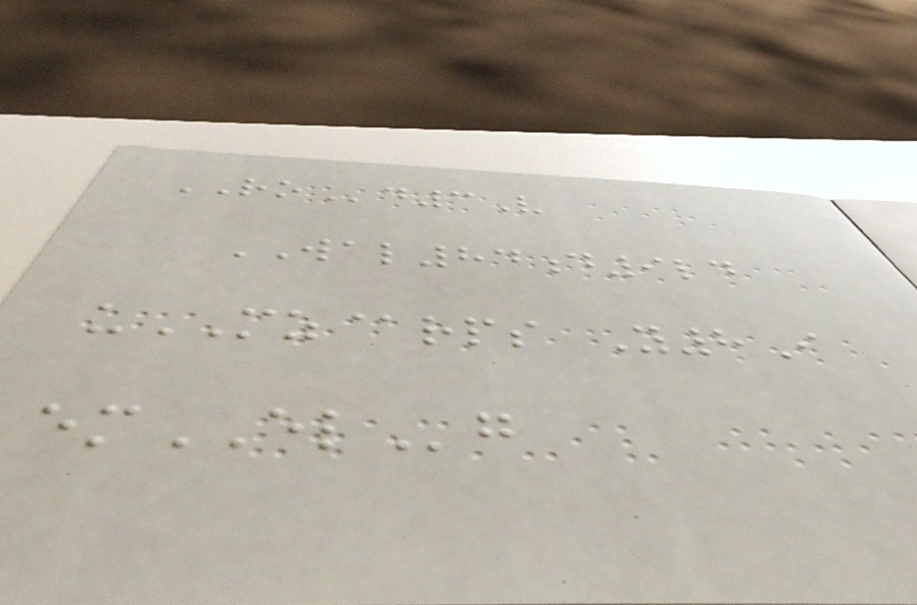ROd3V
WAL84d9ld
uMZ@rps Y8I
emELg
